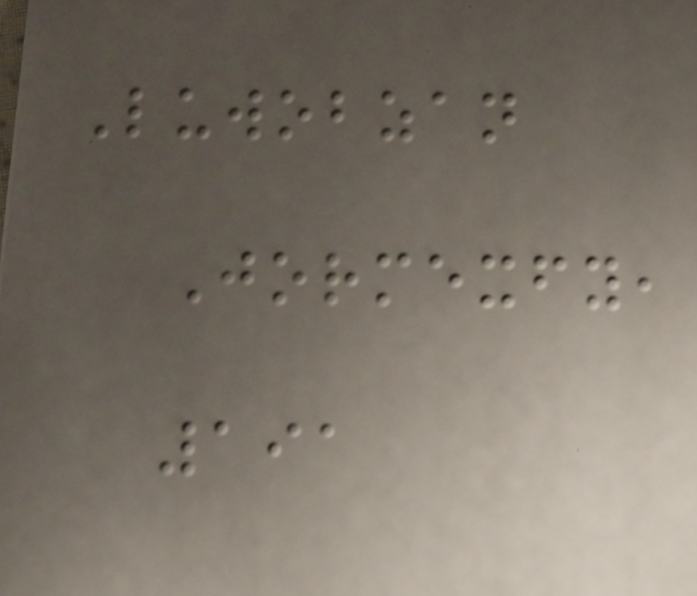Luwobzan
Jormexfy,
191
